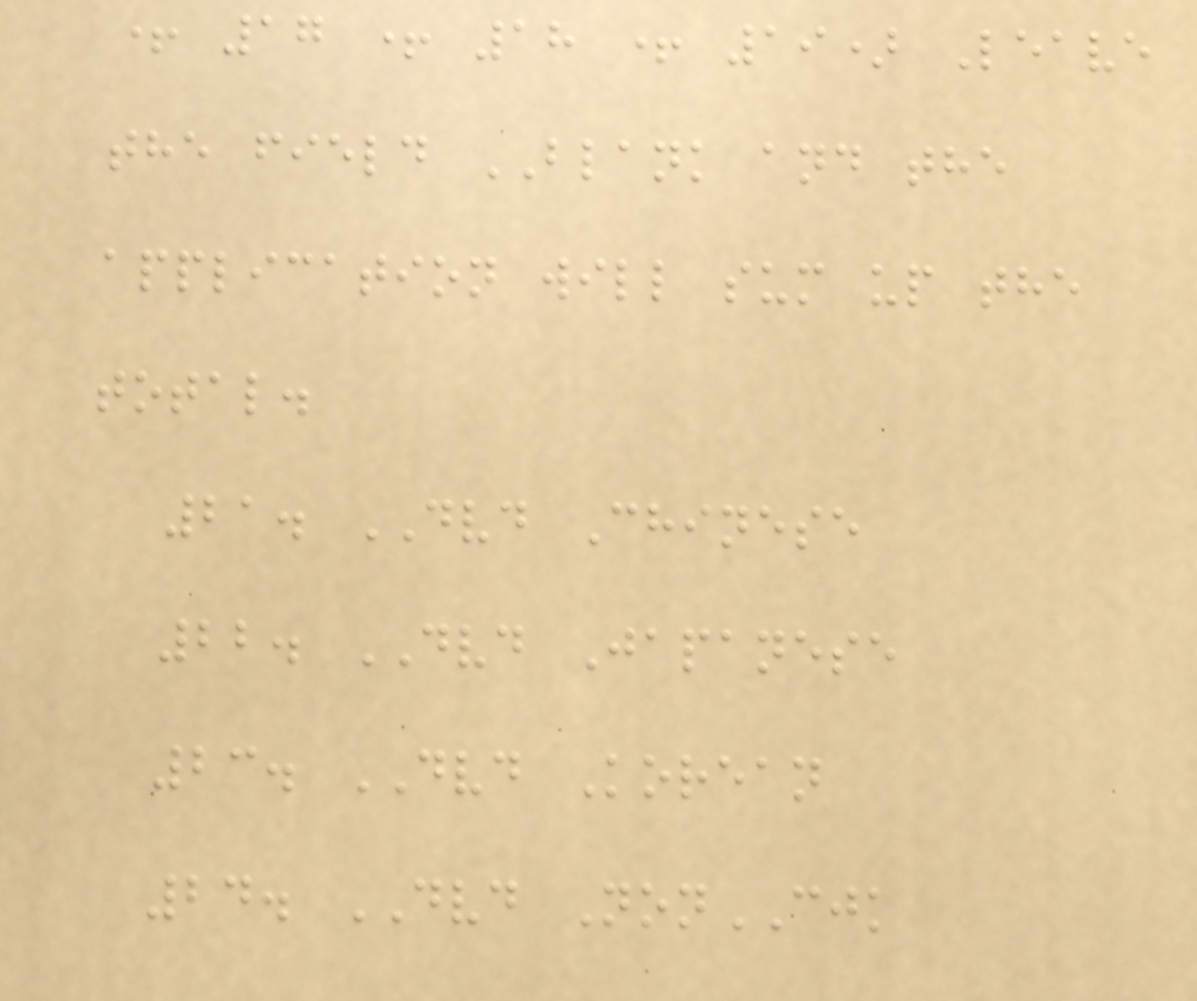+ 17 + 18 + 19) Leave
the field BLANK and the
application will sum up the
total.
21. DVD Chinese
22. DVD Japanese
23. DVD Korean
24. DVD NonCJK
